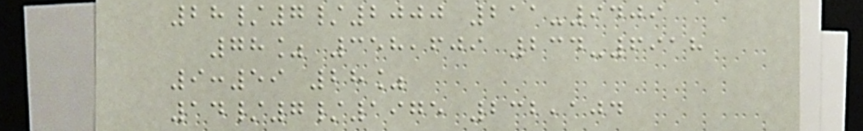28/7/2000 211-9409
78% 358,609 234-6918
9:59 28%
14/7/1975 232,104
